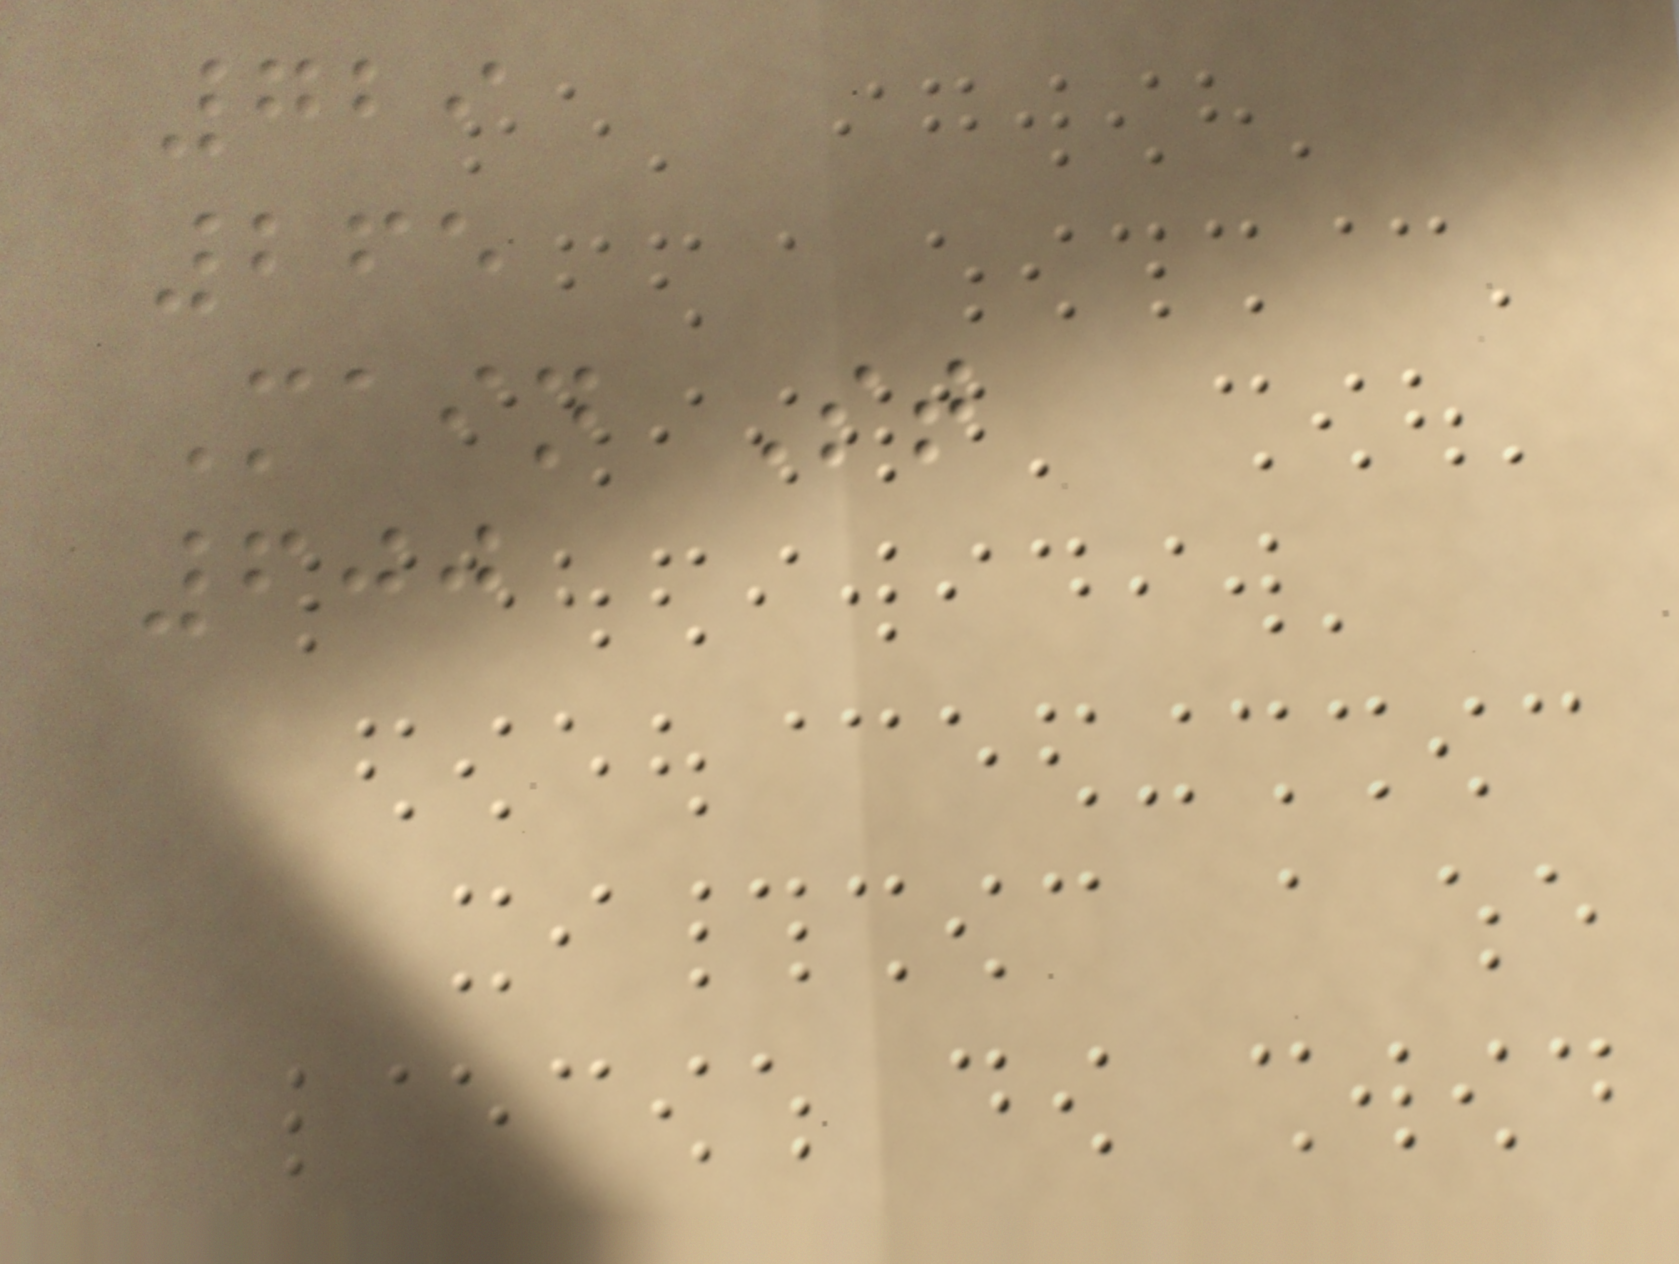729
265
Main St
600
